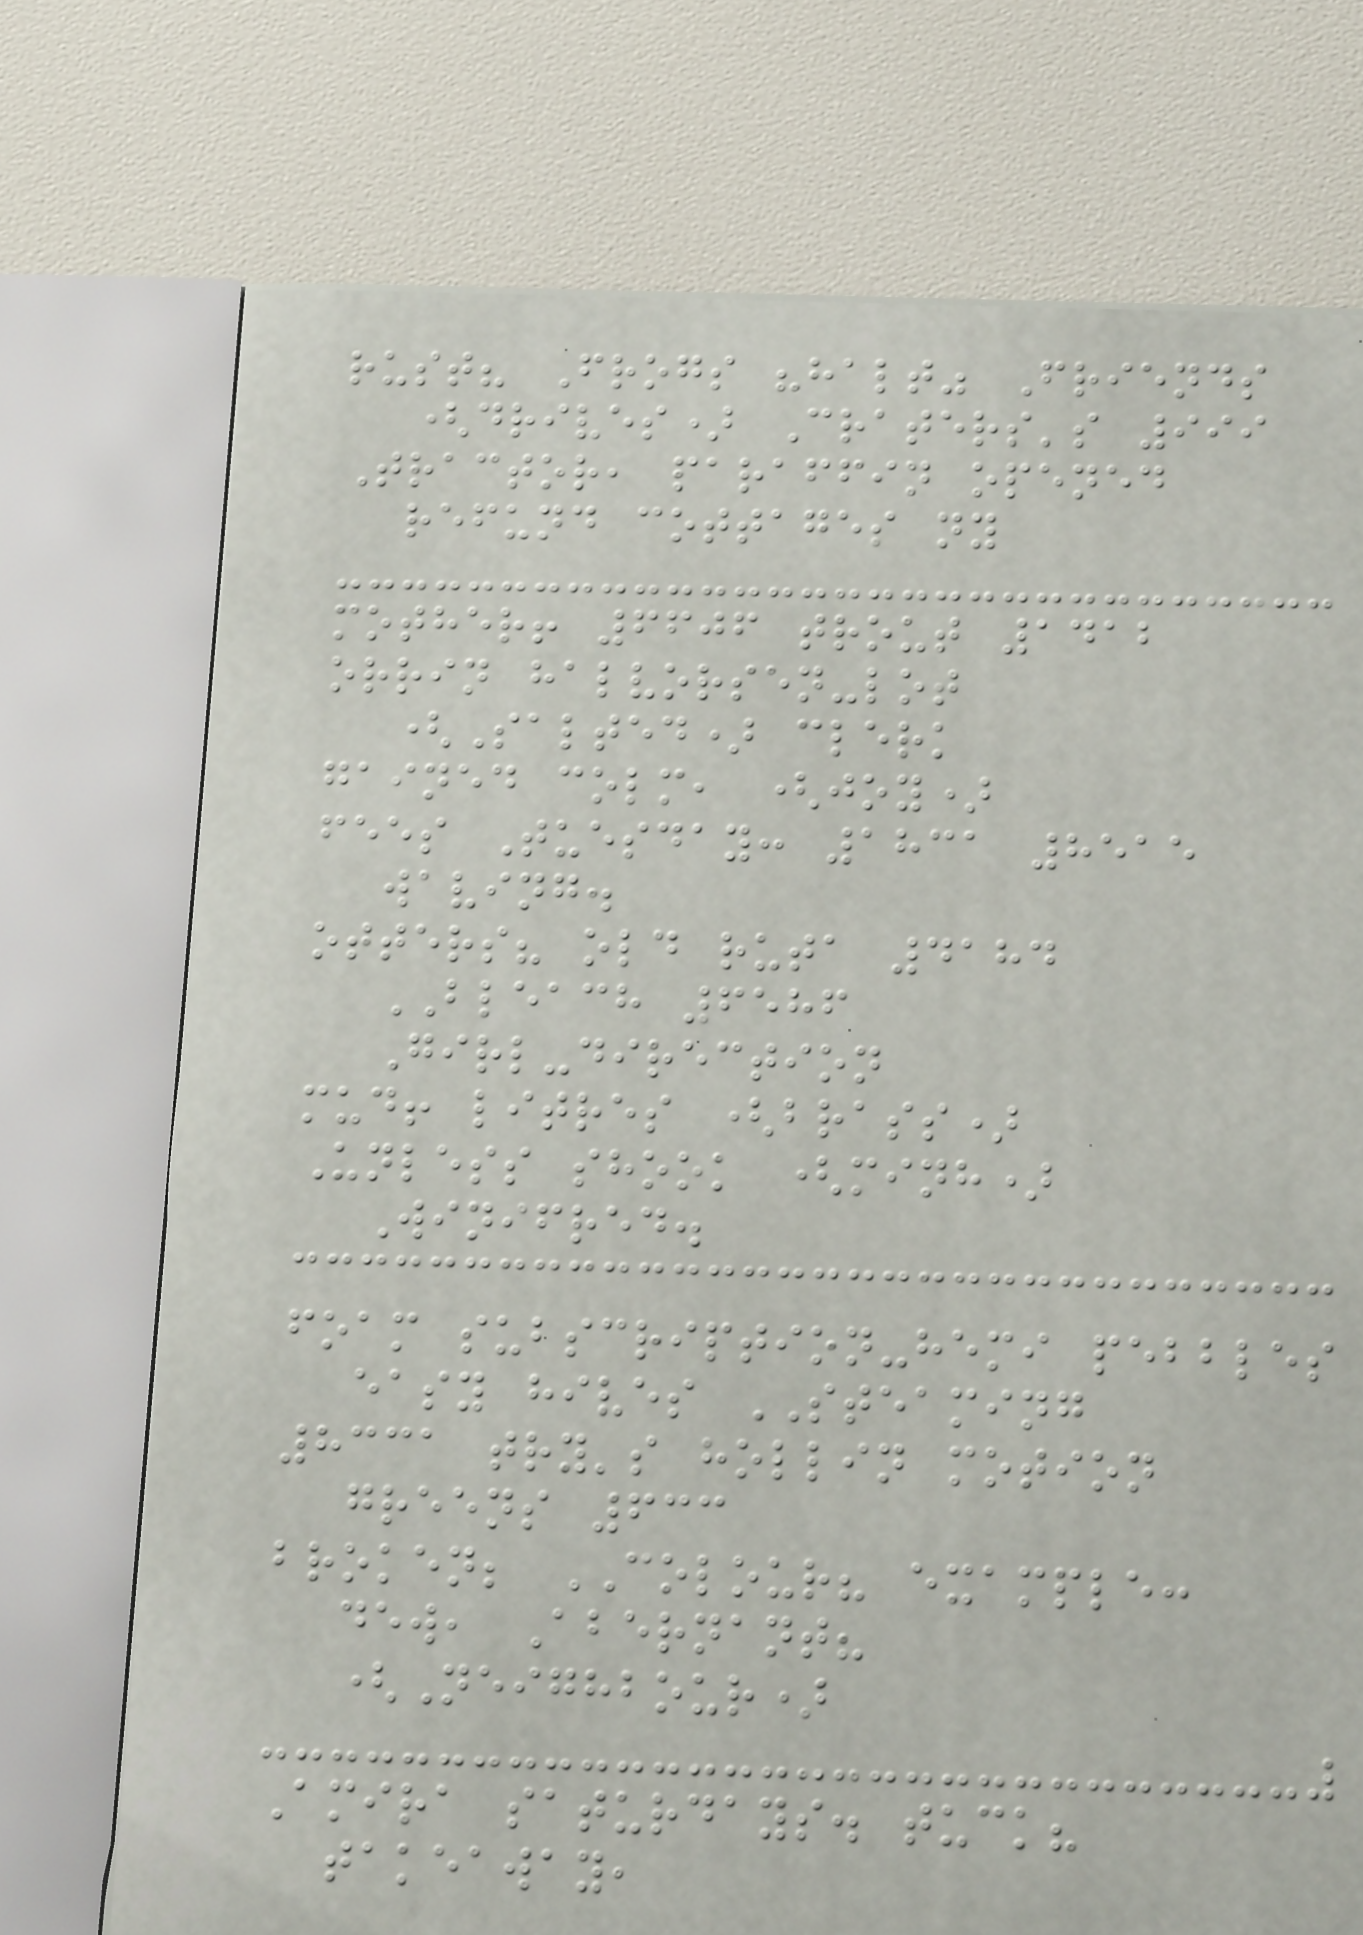rust? Frogs "halt" Friends
(drives) Craters's 999
Tractor, paraffin opened
refund cottages ny
mother! 6606 trout 1412
orrin halvorsen-lot
(Salted) clerk
gained colm, (joy)
fees Tuesday: 1831 8515
waving.
otters? old ruta 4184
BLEACH 6586
Girl-direction
mud! litres (brass)
Unless shook (minh)
Winifred.
foam subscription-hemi pebbles
easy hives STEAMING
8331 try's hollin motion
greens 633
broken; COLOUR? example:
dew, Abernant?
(Neighbour)
Amira saturdays. tuck?
takeaway,
